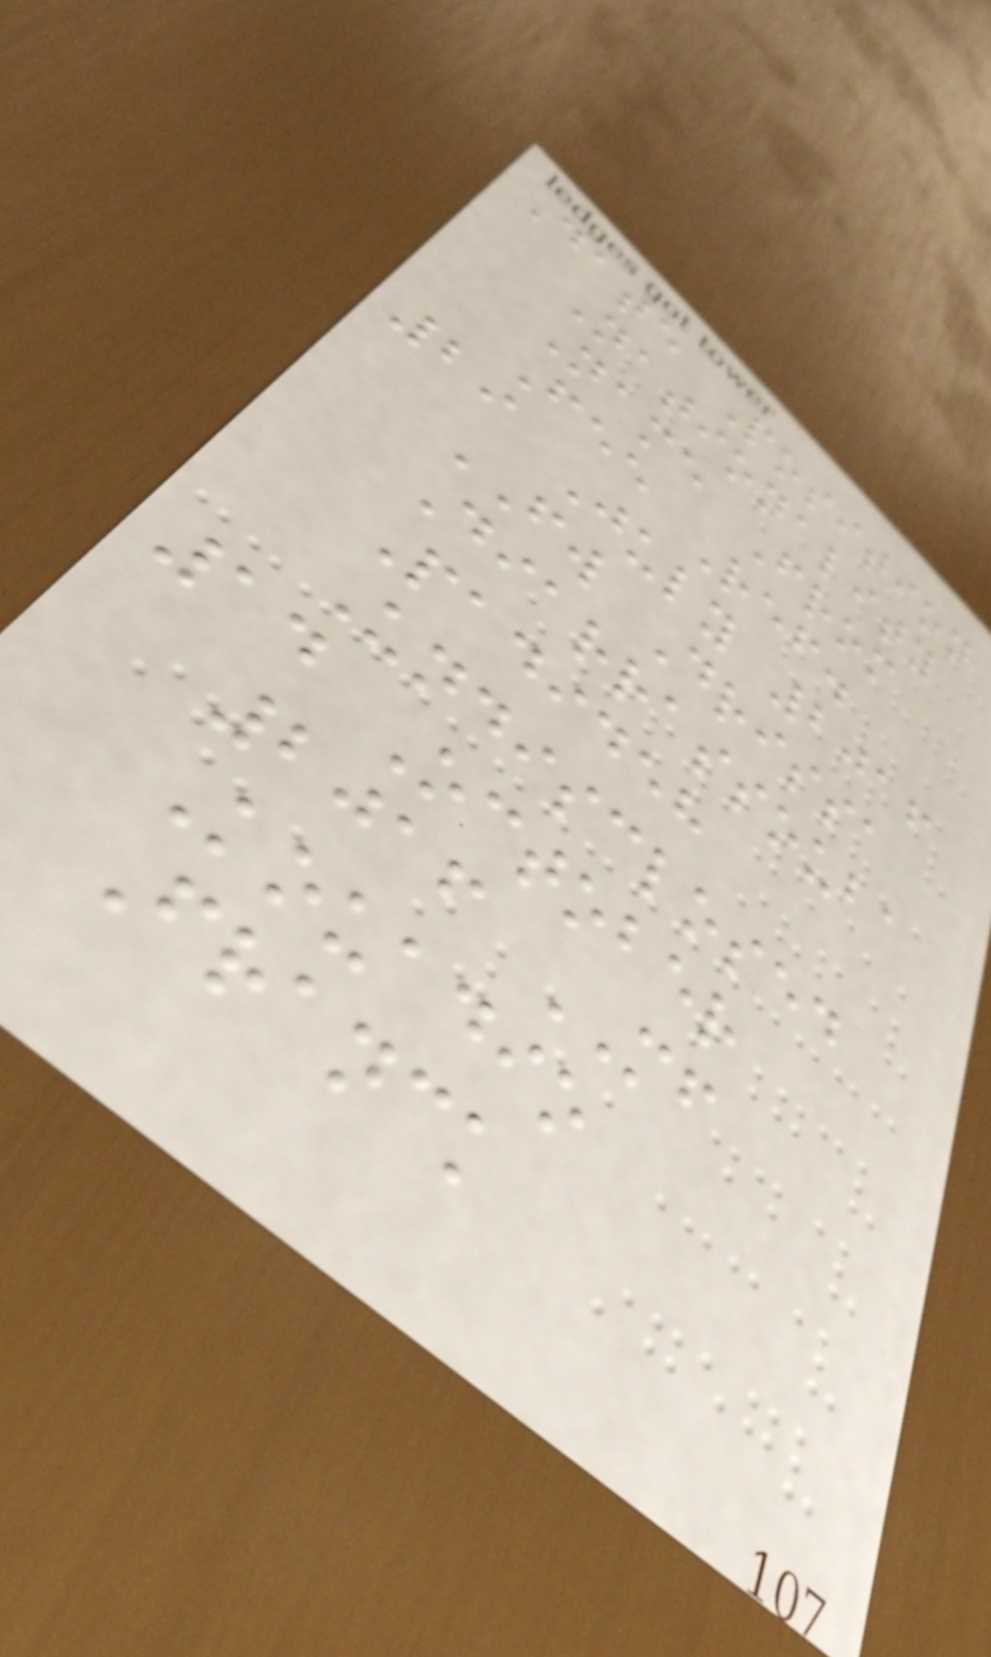Date Position
Nationality
Name From
Fee Ref.
29 July 2016
FW Drissa
Diarrassouba
Padideh
Undisclosed
14 October
2016 MF
Kouadio
Franck
